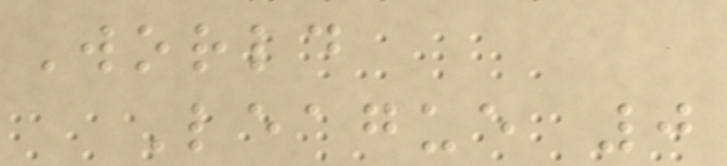World
League 0
